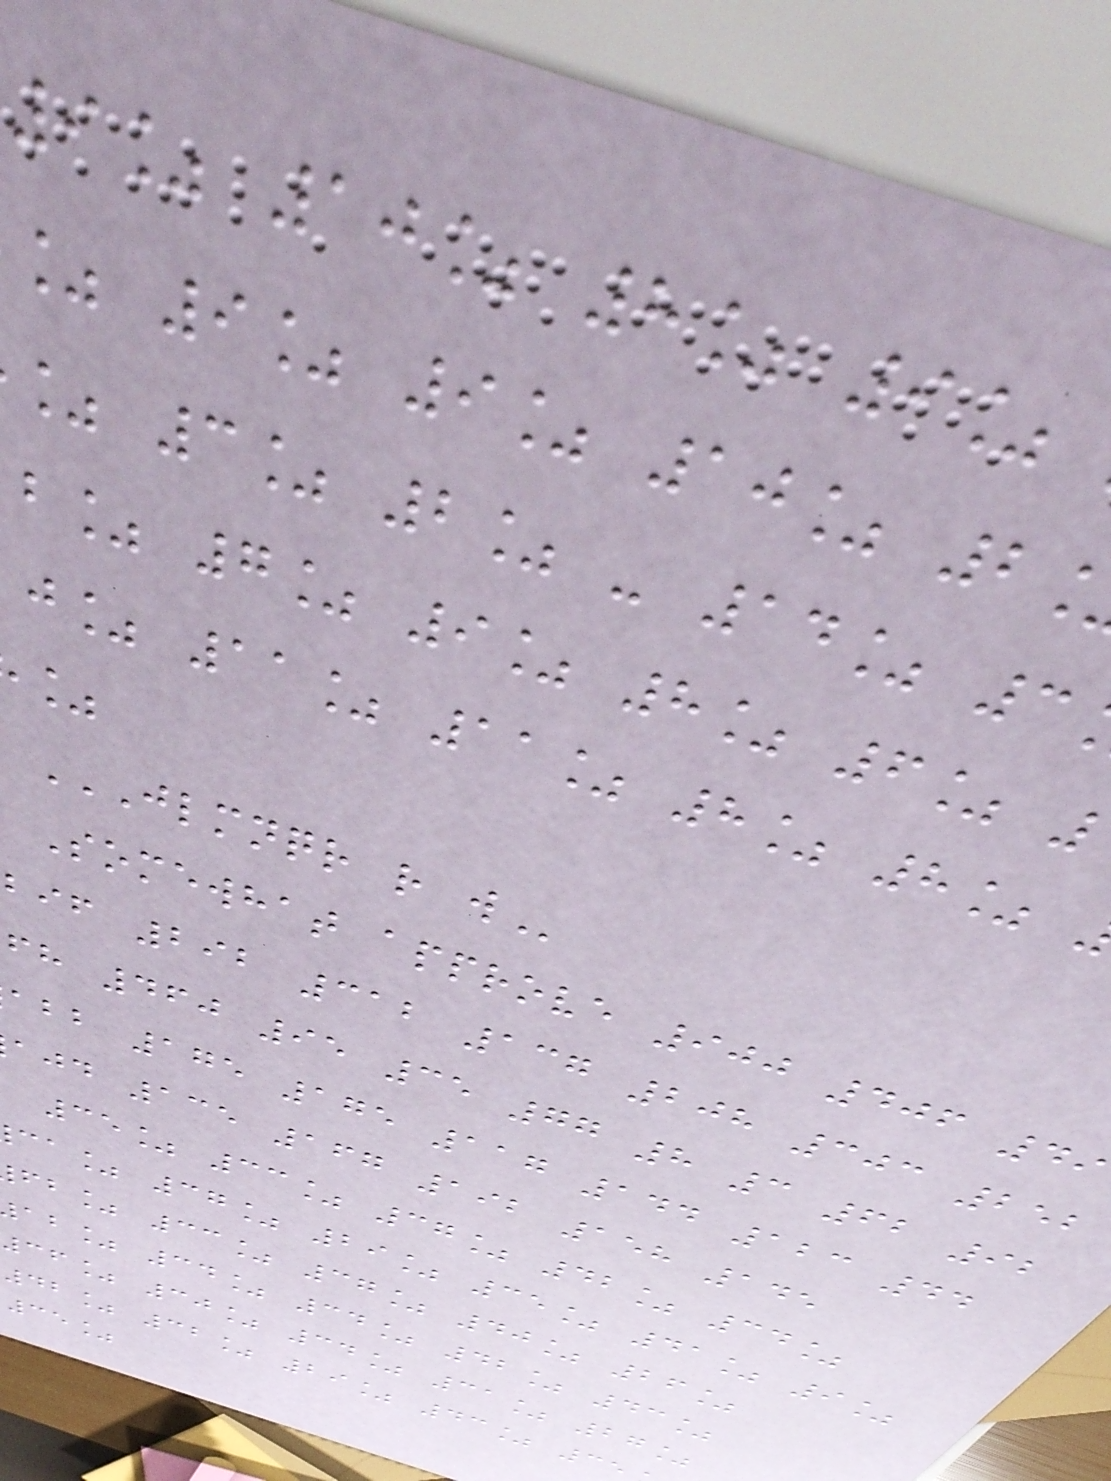9% 10% 8% 9%
% 9% 9% 10% 2
% 3% 2% - 14% 3
b% 7% 9% 8% 6%
j% 11% 11% 8% 8%
JLMNQR R W
Somewhat approve 900 406 49
bif 292 312 137 208 303 252
fh 460 95 35 77 8 3 62 92
abb 175 175 117 144 123 44
ajd 135 167 192 158 145
35% 33% 37% 42% 34%
ca% 37% 29% 35% 41% 9%
fb% 33% 37% 40% 26%
ab% 34% 34% 42% 43%
36% 30% 34% 31% 27%
42% 32% 29% 43% 35
35%
